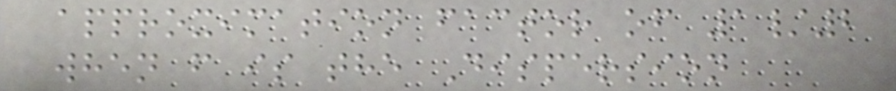approximation factor of 1/2
when f is the Dispersion
